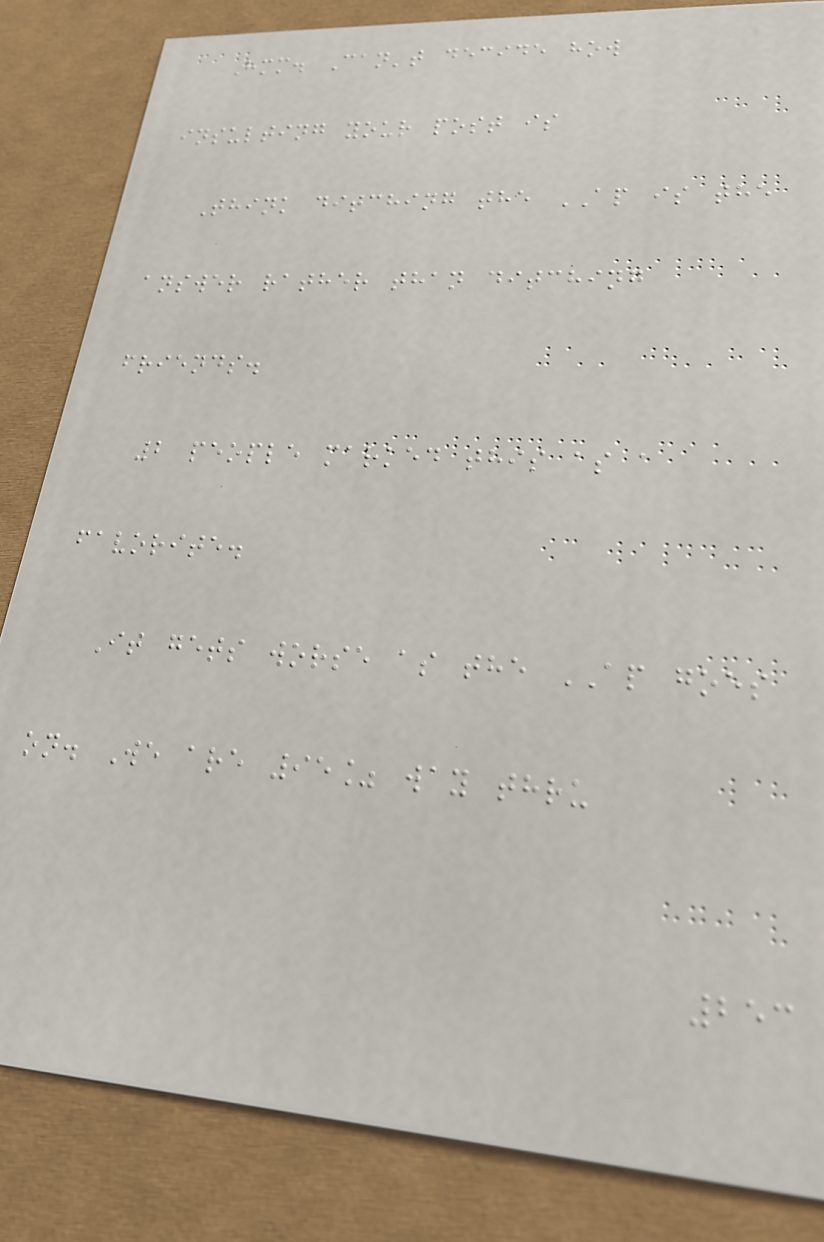Hmm. Can't decide how
insulting your post is
Think ditching the AP is the
answer rather than ditching
friends.
2 people marked this as a
favorite.
It gets worse as the AP goes
on. We are 95% way thru
253
